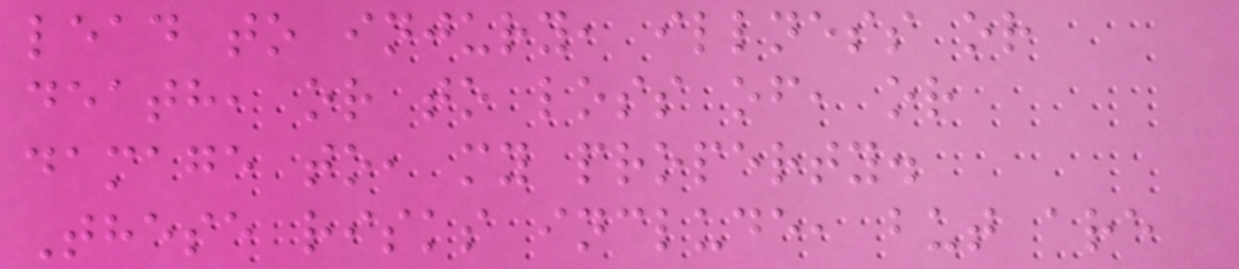lead to injury, illness or
death, or to loss of, or
damage to, my property.
These risks include, but are
